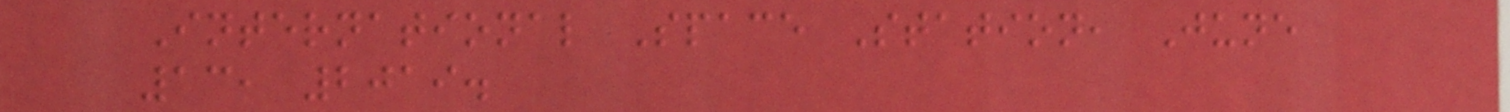International Space Station, June
13, 2019.
